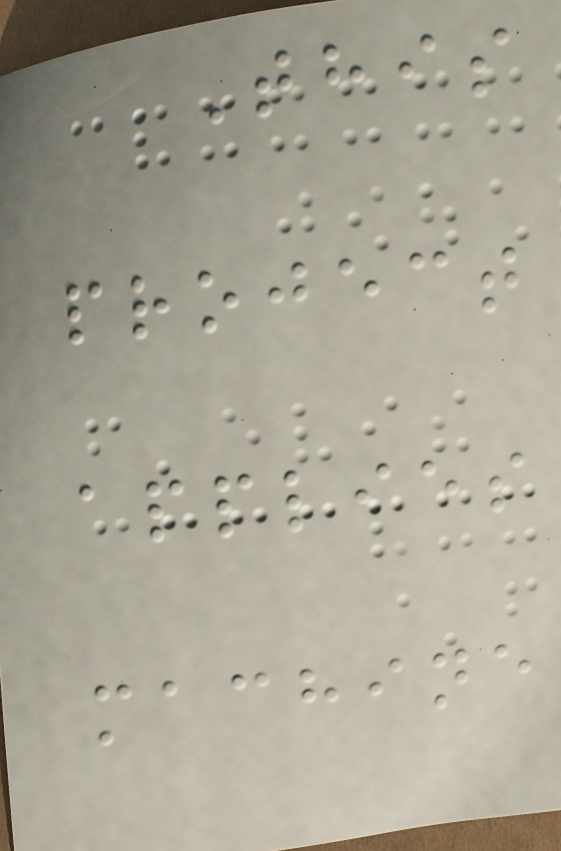This
project
applies
machine
